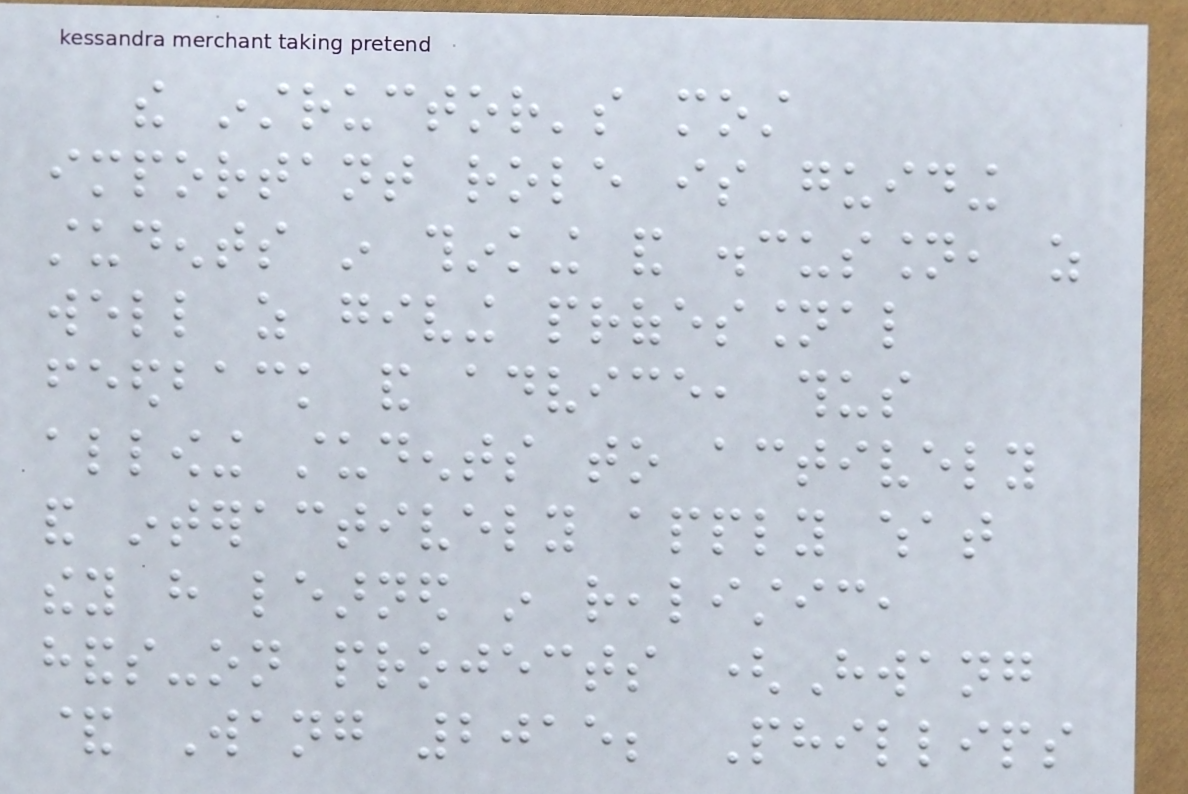the instructor's most
important role is guiding
students in thinking and discussion, as
well as giving professional
feedback and advice, thus
allowing students to actively
and interactively apply what
they have learned in realistic,
hands-on projects (Hwang
& Wang 2015; Phillips
